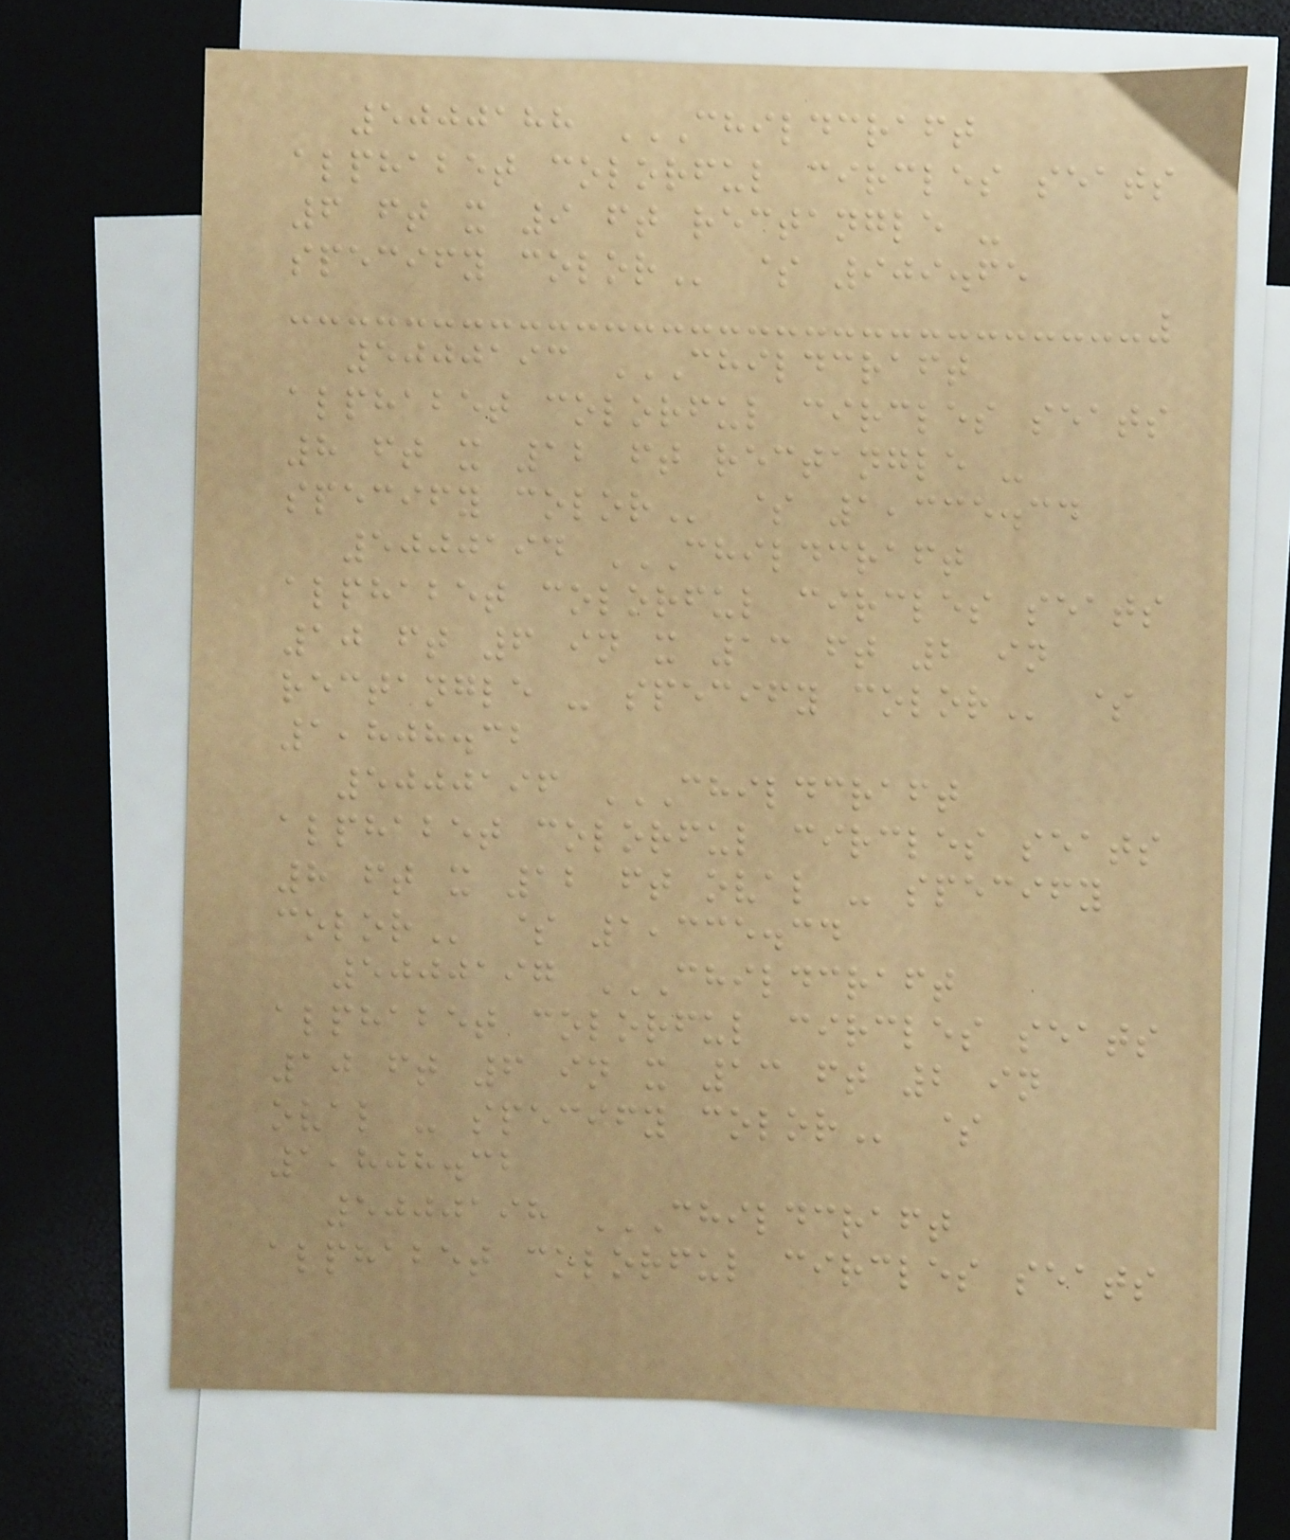5000188 CHILDCRAFT
ALPHABET COLORFUL CIRCLES SEATS
6 FT X 9 FT RECTANGLE -
SPECIFY COLOR $ 909.65
5000193 CHILDCRAFT
ALPHABET COLORFUL CIRCLES SEATS
8 FT X 12 FT RECTANGLE -
SPECIFY COLOR $ 1,335.34
5000194 CHILDCRAFT
ALPHABET COLORFUL CIRCLES SEATS
10 FT 6 IN X 13 FT 2 IN
RECTANGLE - SPECIFY COLOR $
1,808.32
5000196 CHILDCRAFT
ALPHABET COLORFUL CIRCLES SEATS
8 FT X 12 FT OVAL - SPECIFY
COLOR $ 1,335.34
5000197 CHILDCRAFT
ALPHABET COLORFUL CIRCLES SEATS
10 FT 6 IN X 13 FT 2 IN
OVAL - SPECIFY COLOR $
1,808.32
5000198 CHILDCRAFT
ALPHABET COLORFUL CIRCLES SEATS
